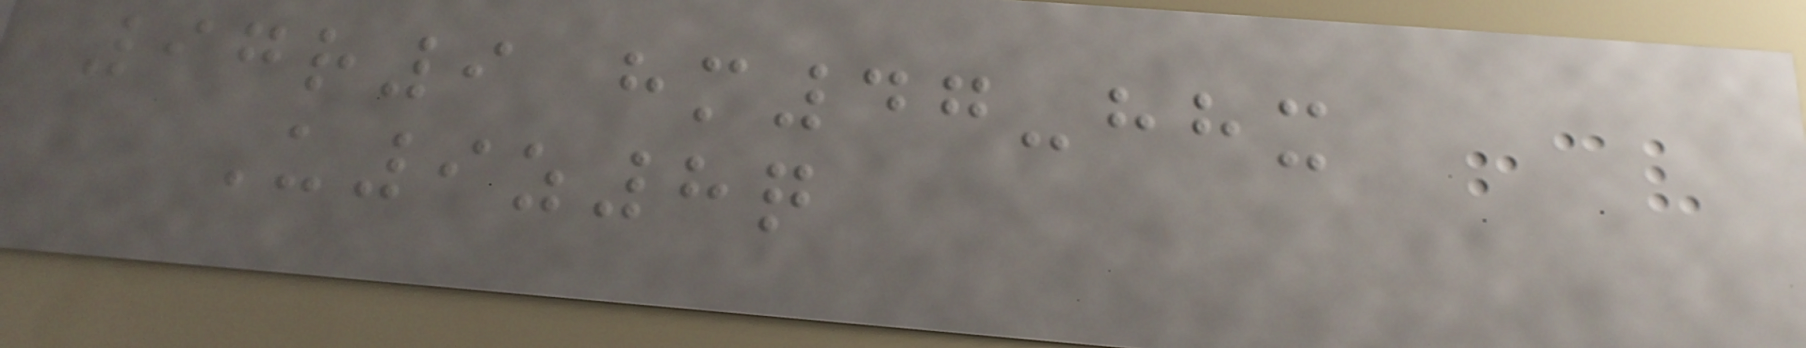97r9 hm47-hhx
U9z8q
